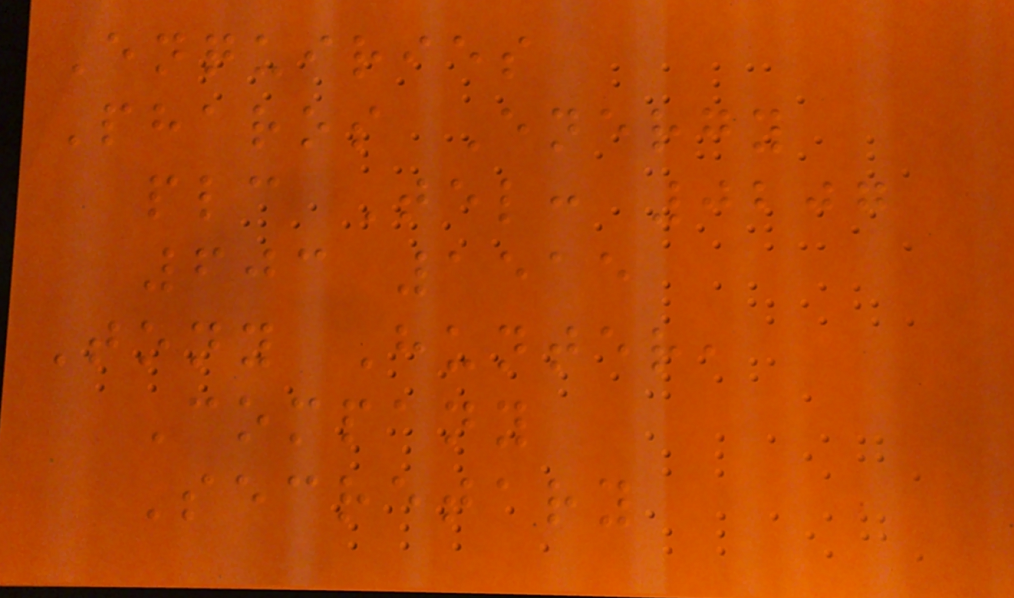Enquiries
Pharos Energy
plc Tel: 0207
603 1515
Tony Hunter,
Company
Secretary
